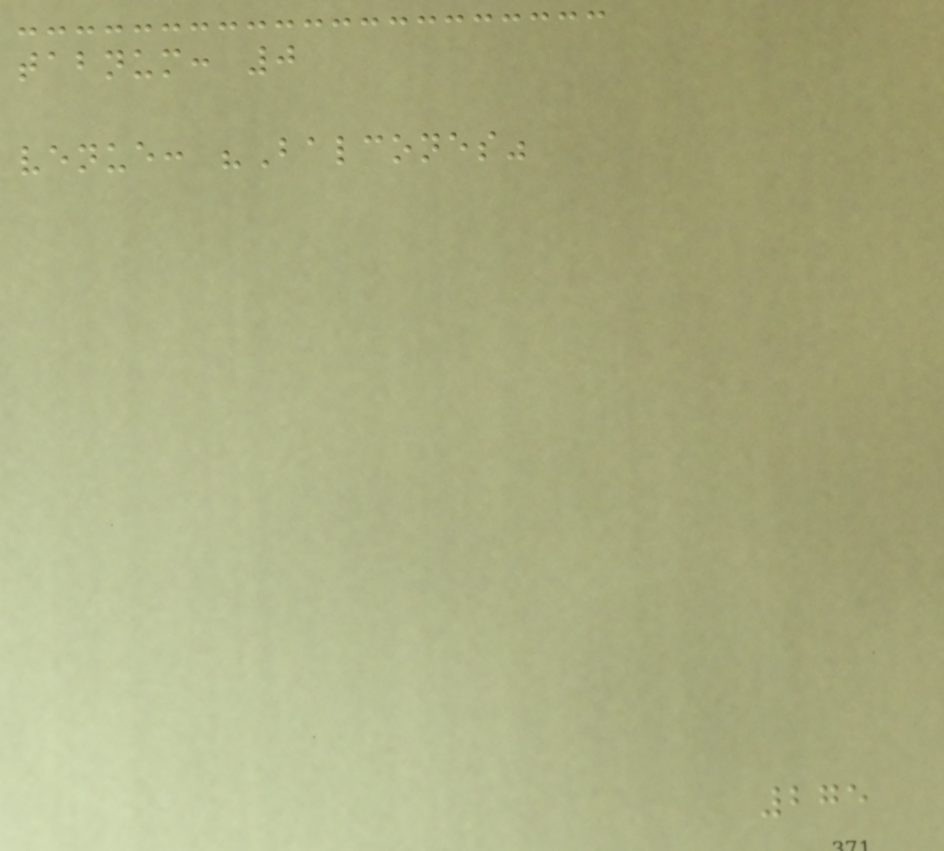tabnum: 0
venue: "Balcones"
275
